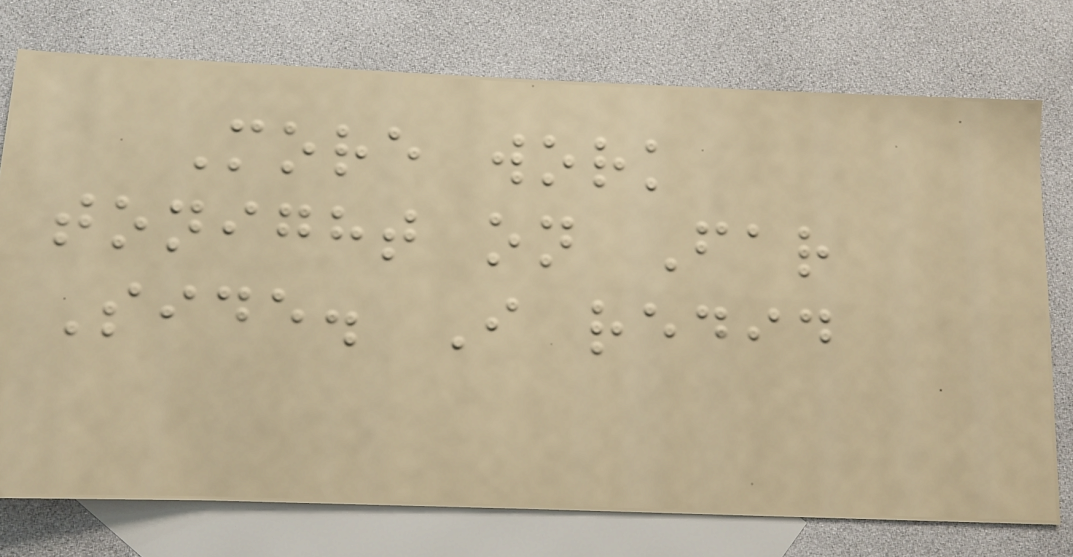More work
tonight on Far
Side. I redid
